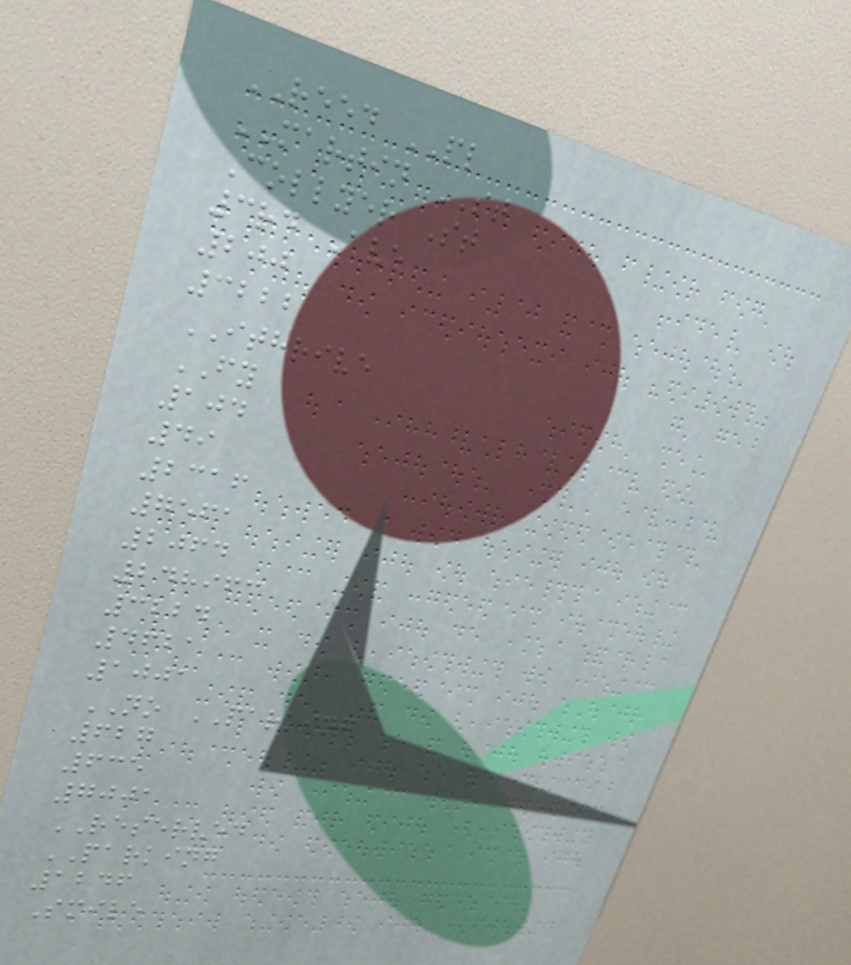REED PL
MARTIN ST
Collyer St
3rd Ave
200
3222
ITHRIVE
FY
104
49
2316
7561
2064
248963
3224
4621
1001
NO PARKING
627
635
7001
RESERVED
PARKING
1246
Smile
